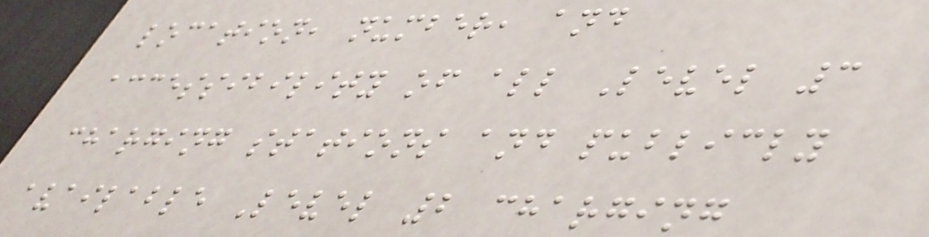location, number, and
accessibility of all Level 3
charging stations and publicly
available Level 2 charging
